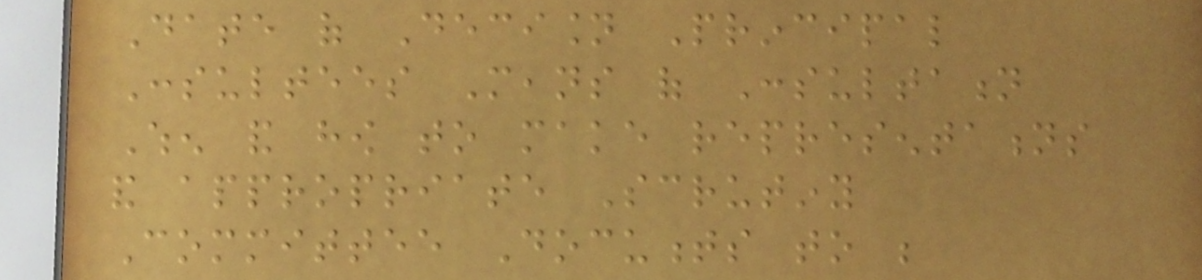Date of Decision Principal
Consultees Means of Consultation
When and how to make representations
and appropriate Scrutiny
Committee Documents to be
